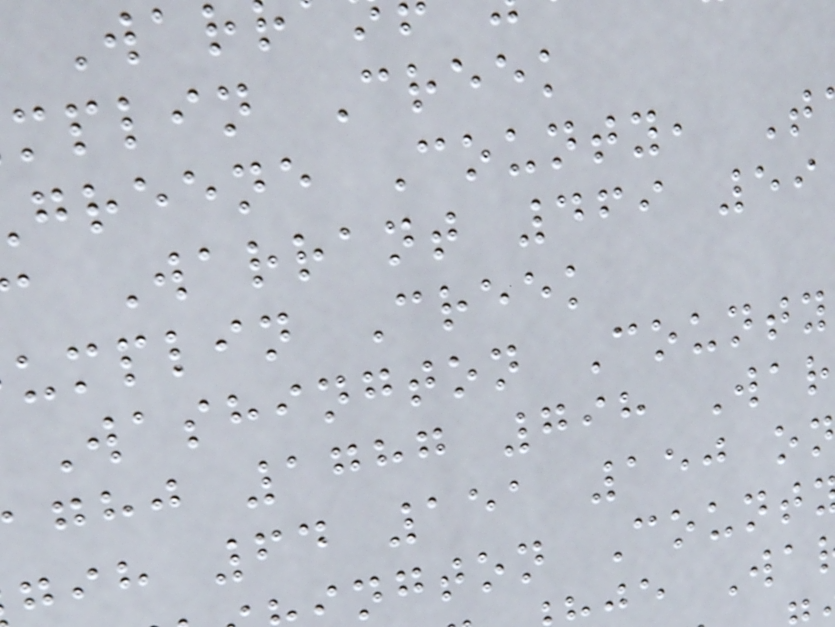mplin Creek
greene County, T
Warrant 469 59
umplin Creek
Washington County
ghj 1787 798 War
ih 64 151 150 o
ngton Count
